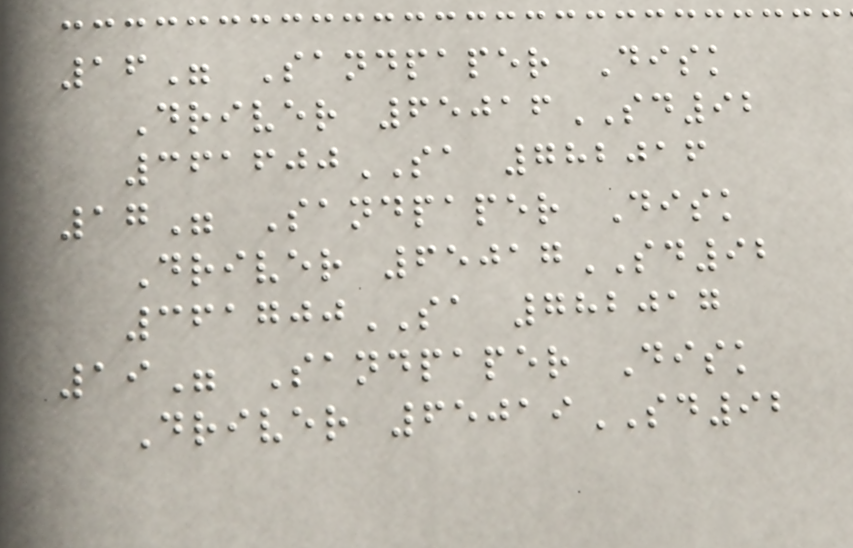16" Sandpaper Disk
Driver 65016SD92
361600SA 782016
17" Sandpaper Disk
Driver 65017SD92
361700SA 782017
19" Sandpaper Disk
Driver 65019SD92
